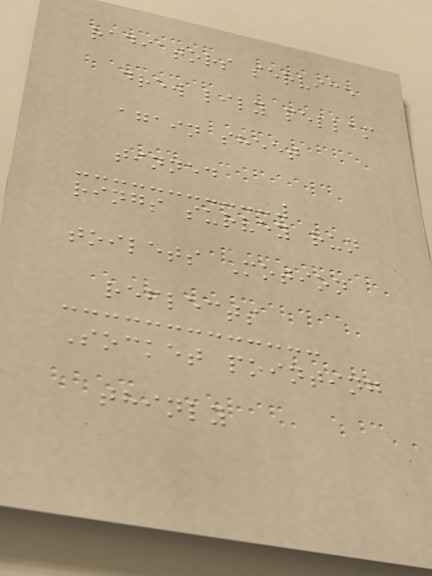radiators service
drew lily pellam
again sheet
tinned
rings survey run
toilets Motion
reflects
Socket pointing
thinly
